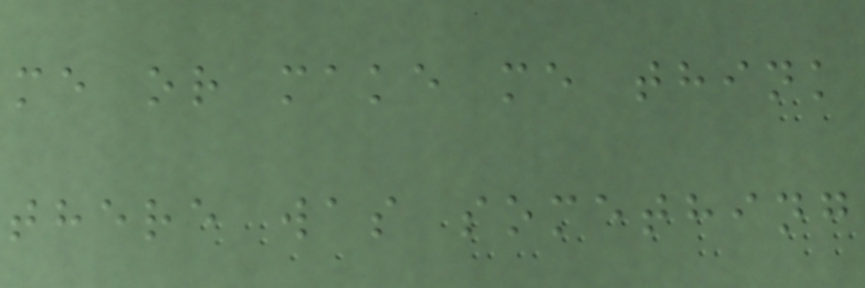me or make me think
there was something
